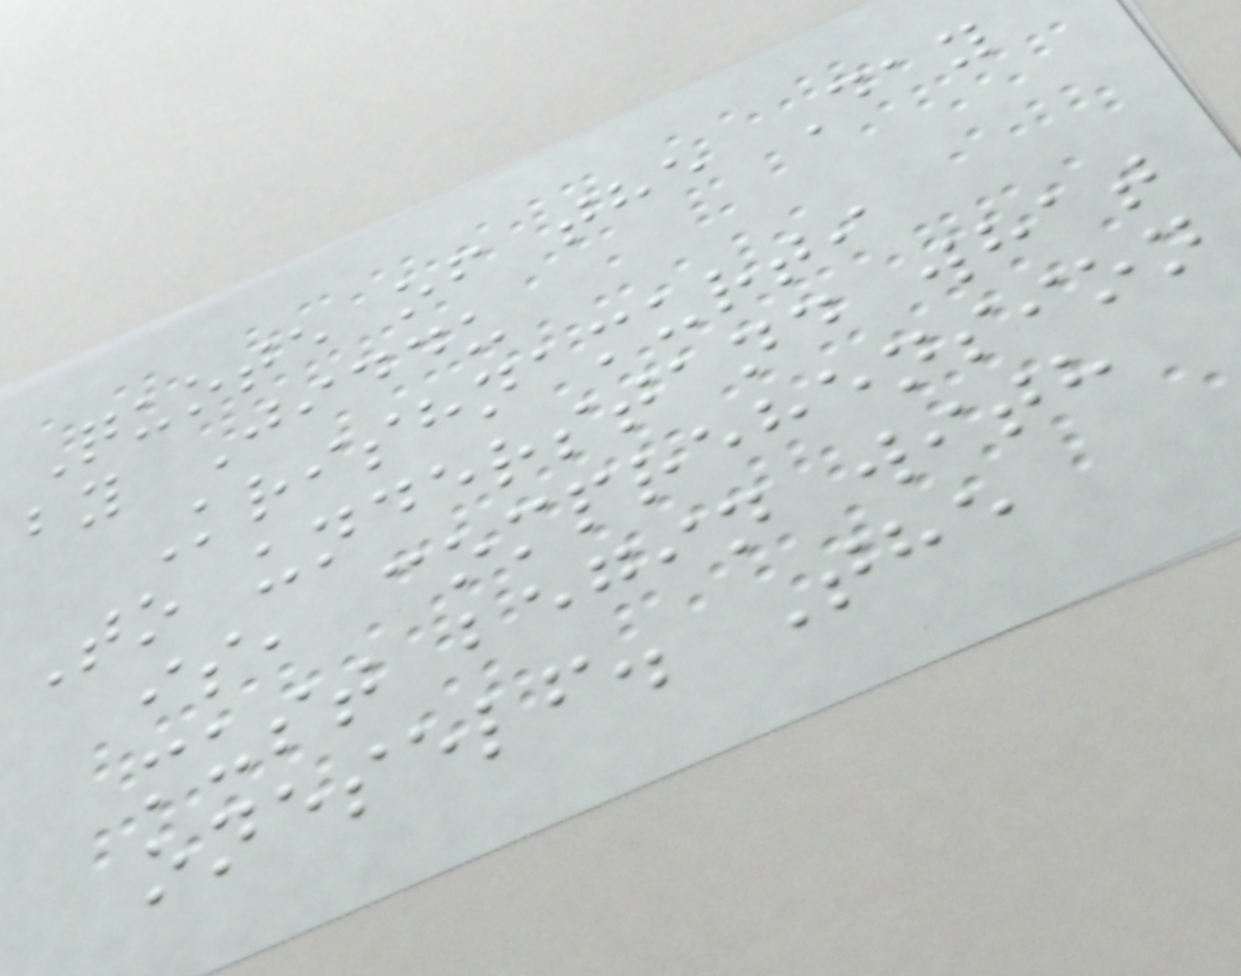Quote of the Day
by Jiddu
Krishnamurti
To understand what
is, comprehension
must begin with
oneself. The
